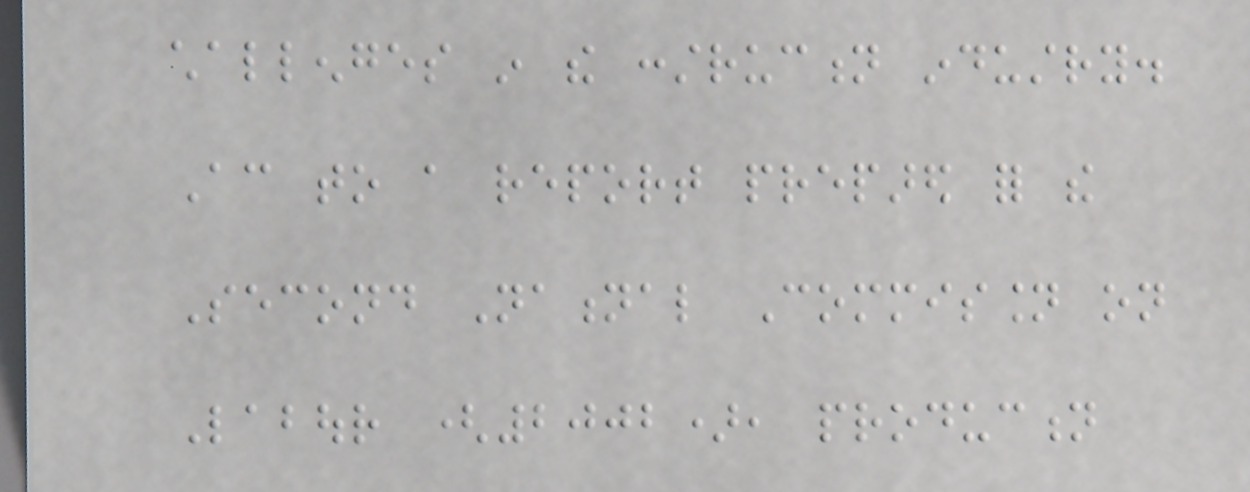challenges in the construction industry.
According to a report prepared for the
Second National Commission on
Labour (2002), production
